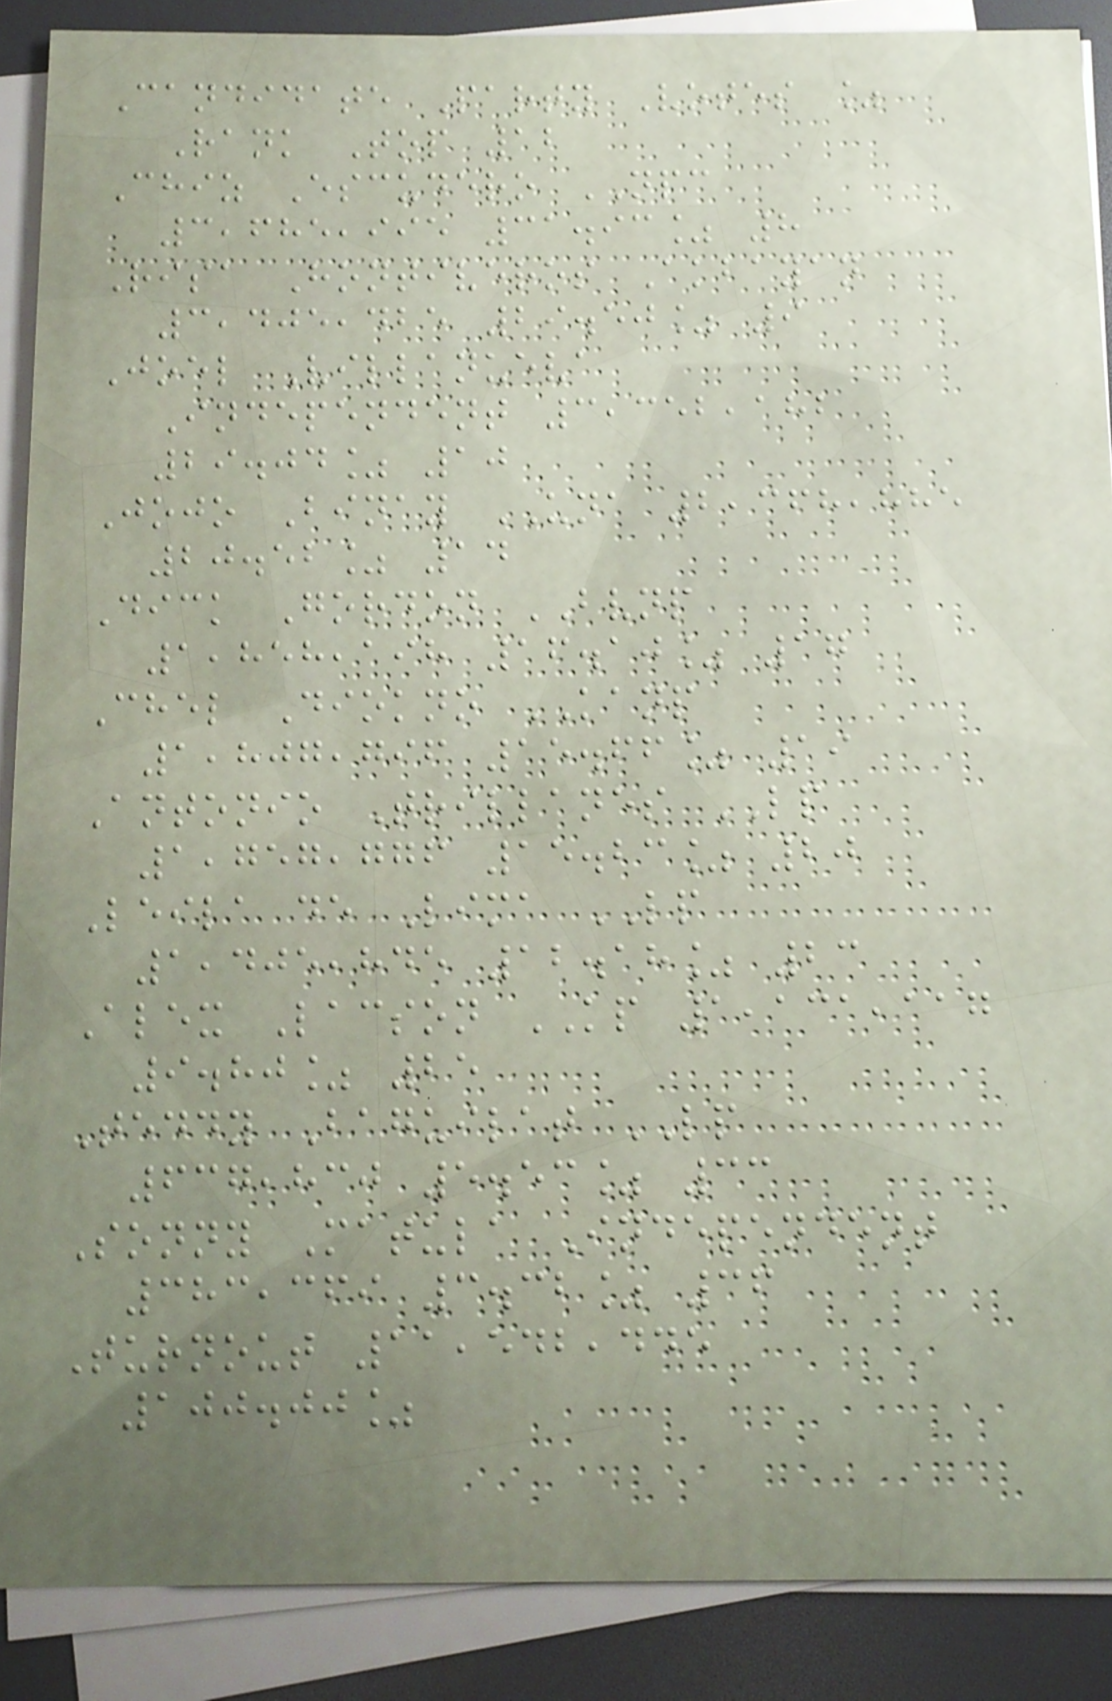Candidate Party Votes %
Rank Top 12
Chiz Escudero NPC
3,685,995 31.93% 8
Risa Hontiveros Akbayan
3,405,425 29.50% 9
Joel Villanueva
Independent 3,352,182
29.04% 10
Jojo Binay UNA 2,368,885
20.52% 14
Dick Gordon BVNP
1,858,198 16.10% 17
Chel Diokno KANP
1,807,796 15.66% 19
Antonio Trillanes LP
1,757,776 15.23% 20
Leila de Lima LP
1,405,845 12.18% 23
Alex Lacson KP 1,131,117
9.80% 25
Teddy Baguilat LP
637,830 5.53% 33
Sonny Matula Independent
383,369 3.32% 36
Turnout 11,542,445
100.00%
